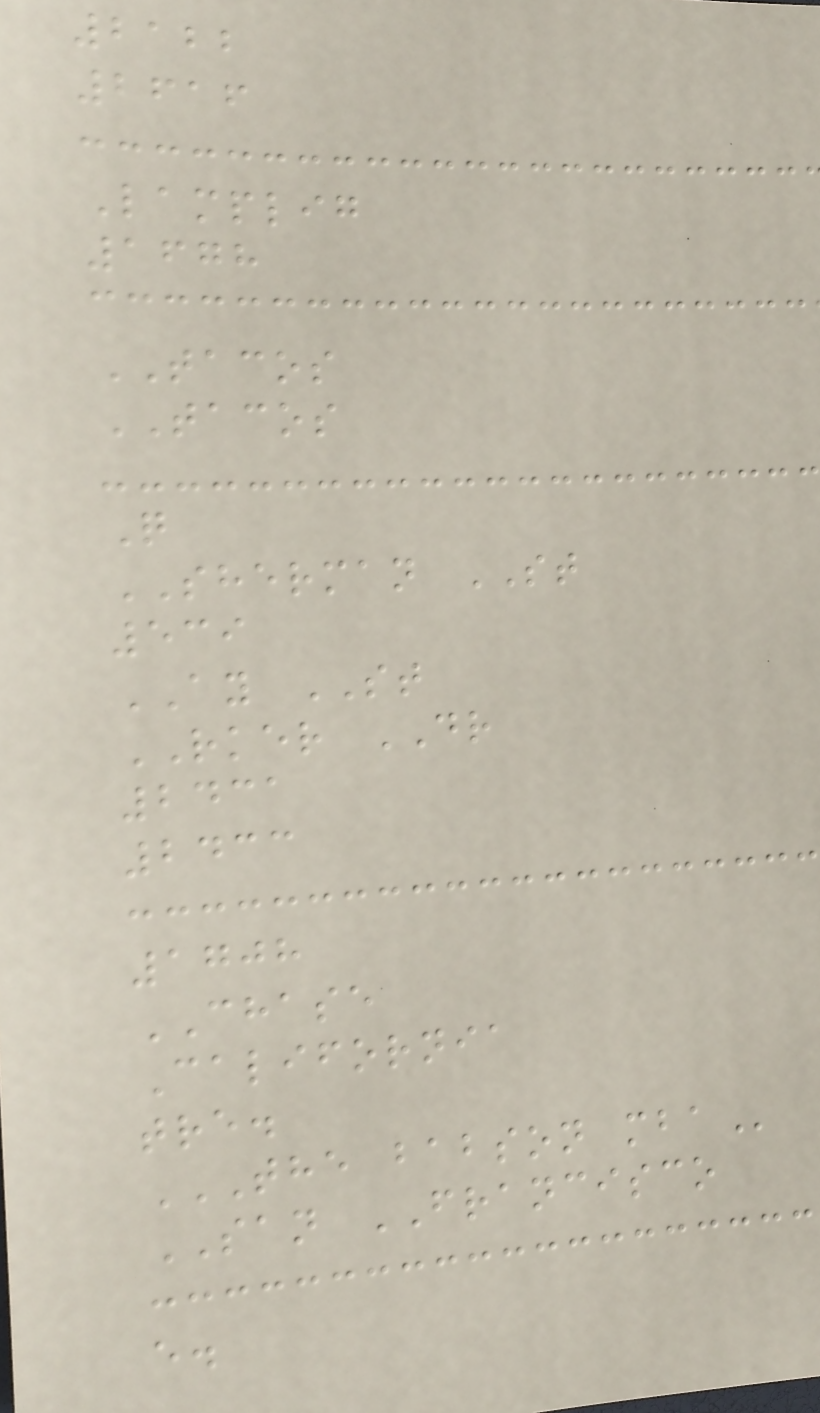2122
2616
Lamplig
1678
TACOS
TACOS
Q
SHERMAN ST
539
AY ST
RKER DR
2431
2433
1708
CHASE
California
tre.
THE BABSON MBA
SAN FRANCISCO
e.
